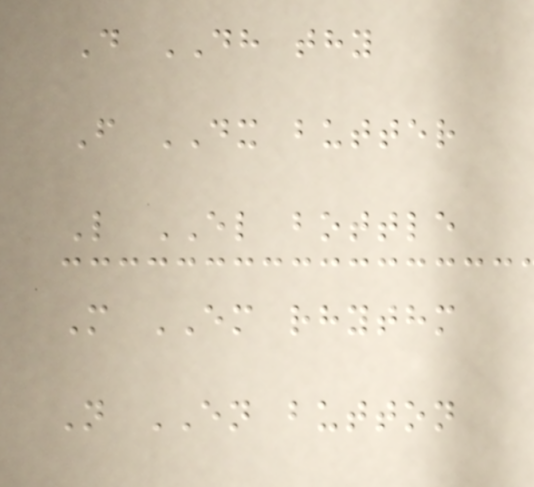D DH thy
F DX butter
L EL bottle
M EM rhythm
N EN button
